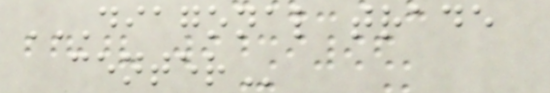DIAGONAL TRADE
CENTER
